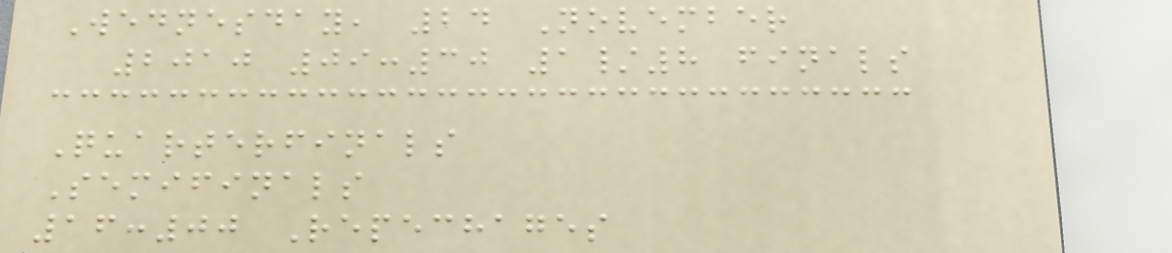Wednesday, 24 November
2010 09:30 1/8 finals
Quarterfinals
Semifinals
16:00 Repechages
